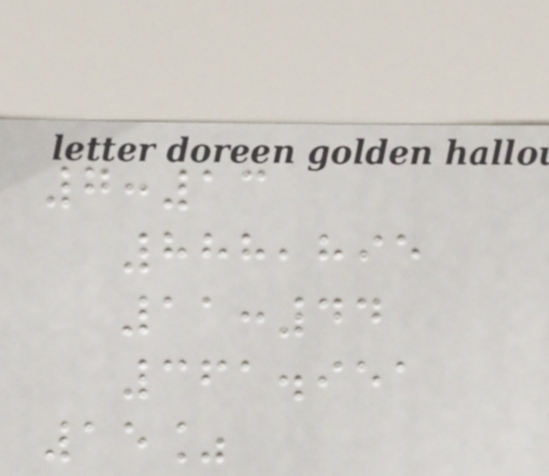7:13
888,895
11:44
361.951
15%
